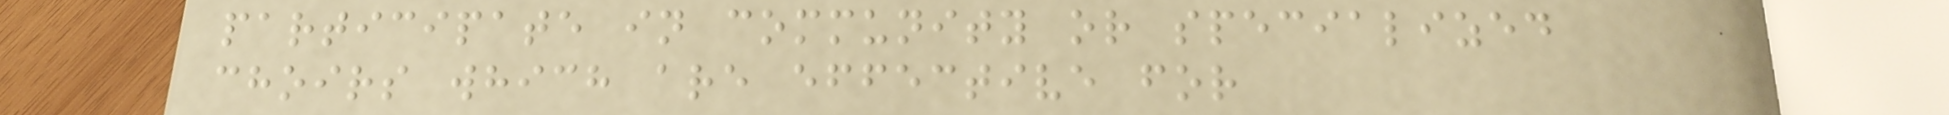participate in community or specialized
choirs which are effective for
